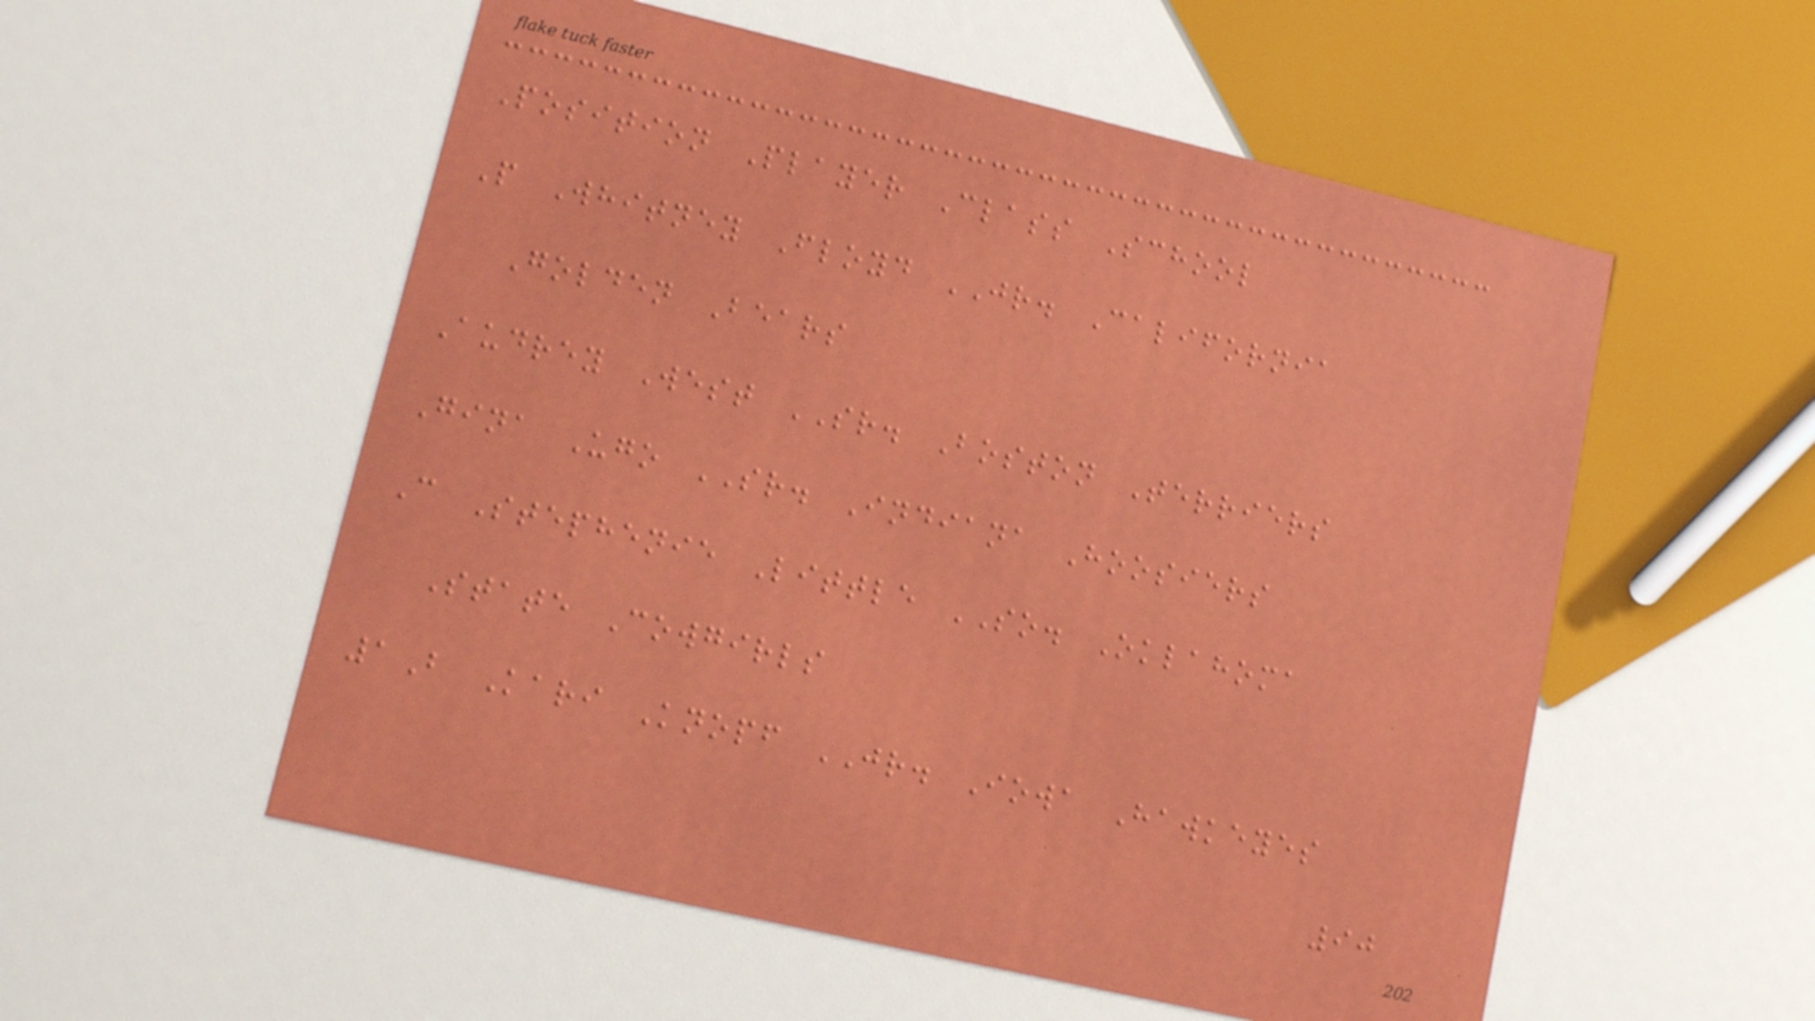Position Player Class School
P Whitney Floyd JR. California
Golden Bears
Audrey West SR. Boston Terriers
Gina Ugo SR. Indiana Hoosiers
C Stephenie Little SO. Oklahoma
State Cowgirls
1B Kari Knopf JR. Iowa Hawkeyes
90
